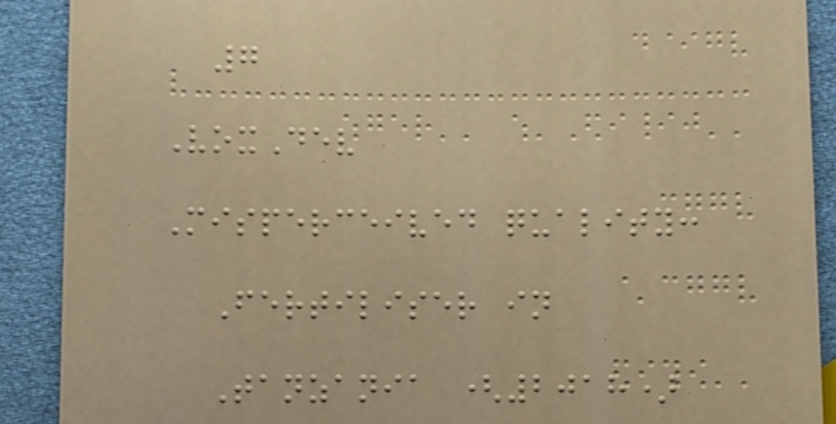7
VoxDev
Misperceived quality:
Fertiliser in
Tanzania (2018)
